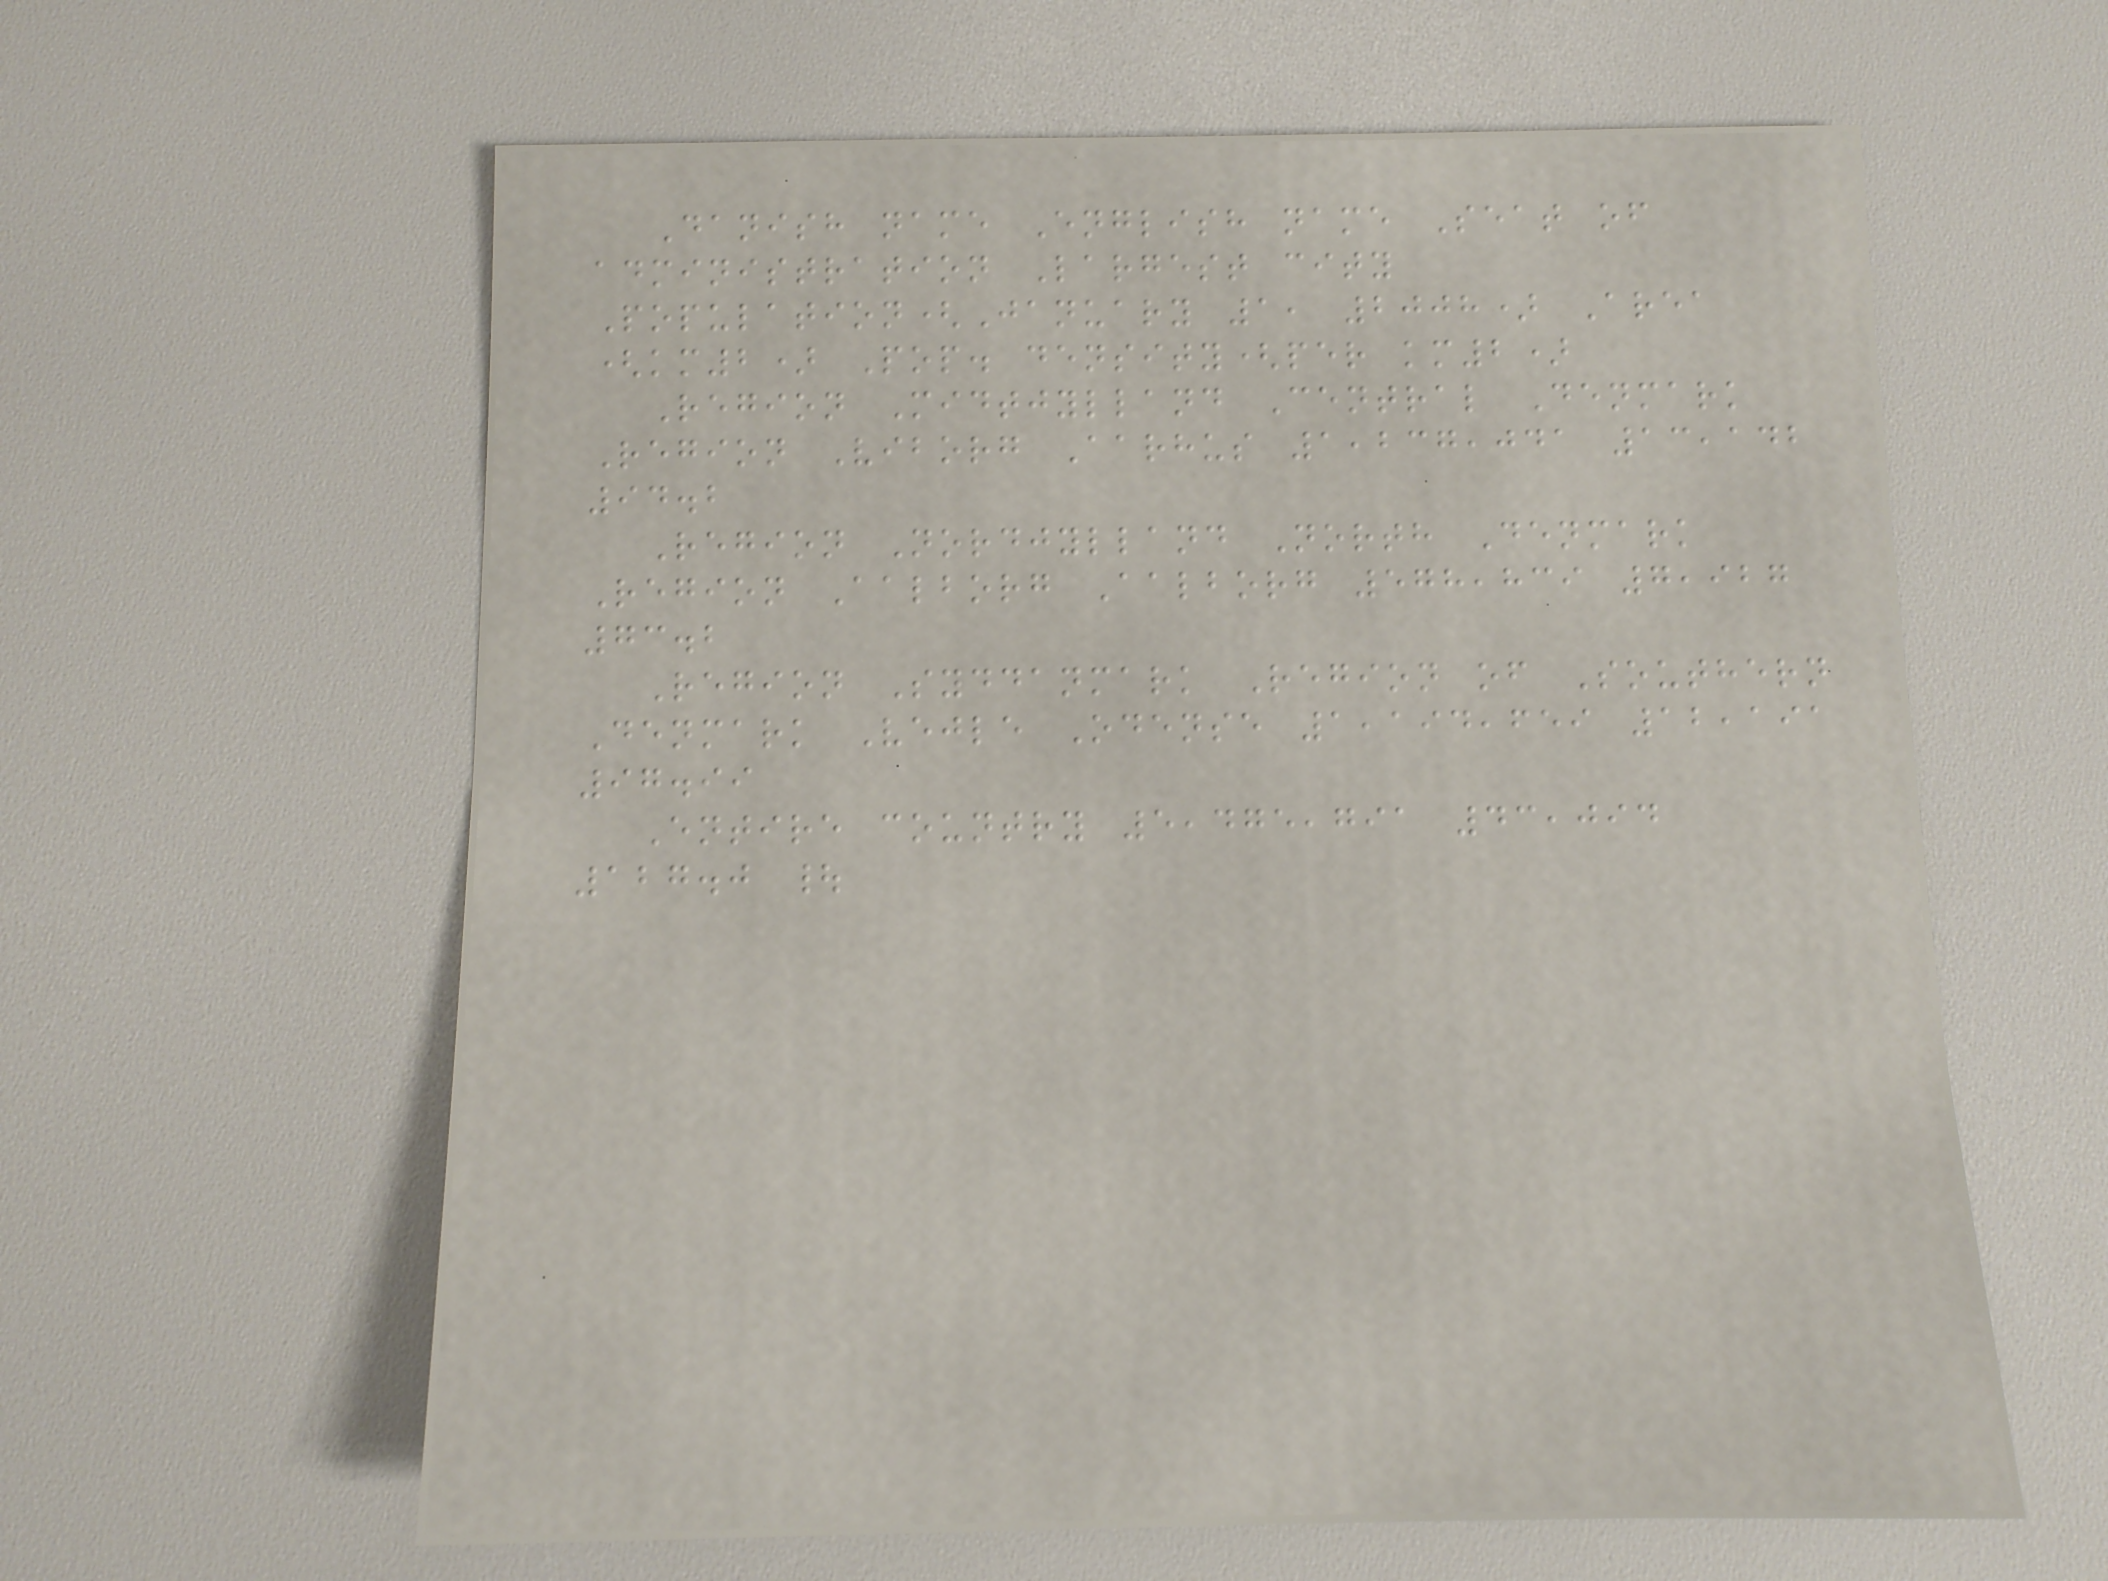Danish name English name Seat of
administration Largest city
Population(January 1, 2008) Area
(km2) Pop. density(per km2)
Region Midtjylland Central Denmark
Region Viborg Aarhus 1,237,041 13,142
94.2
Region Nordjylland North Denmark
Region Aalborg Aalborg 578,839 7,927
73.2
Region Syddanmark Region of Southern
Denmark Vejle Odense 1,194,659 12,191
97.99
Entire country 5,475,791 43,094
127.0 |
